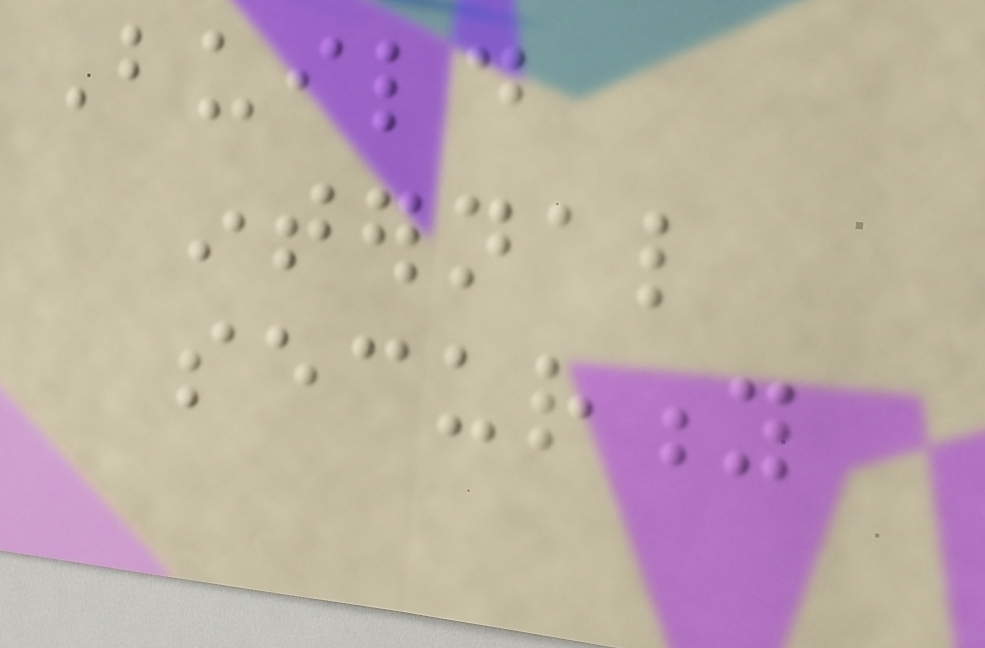Build
internal
security
